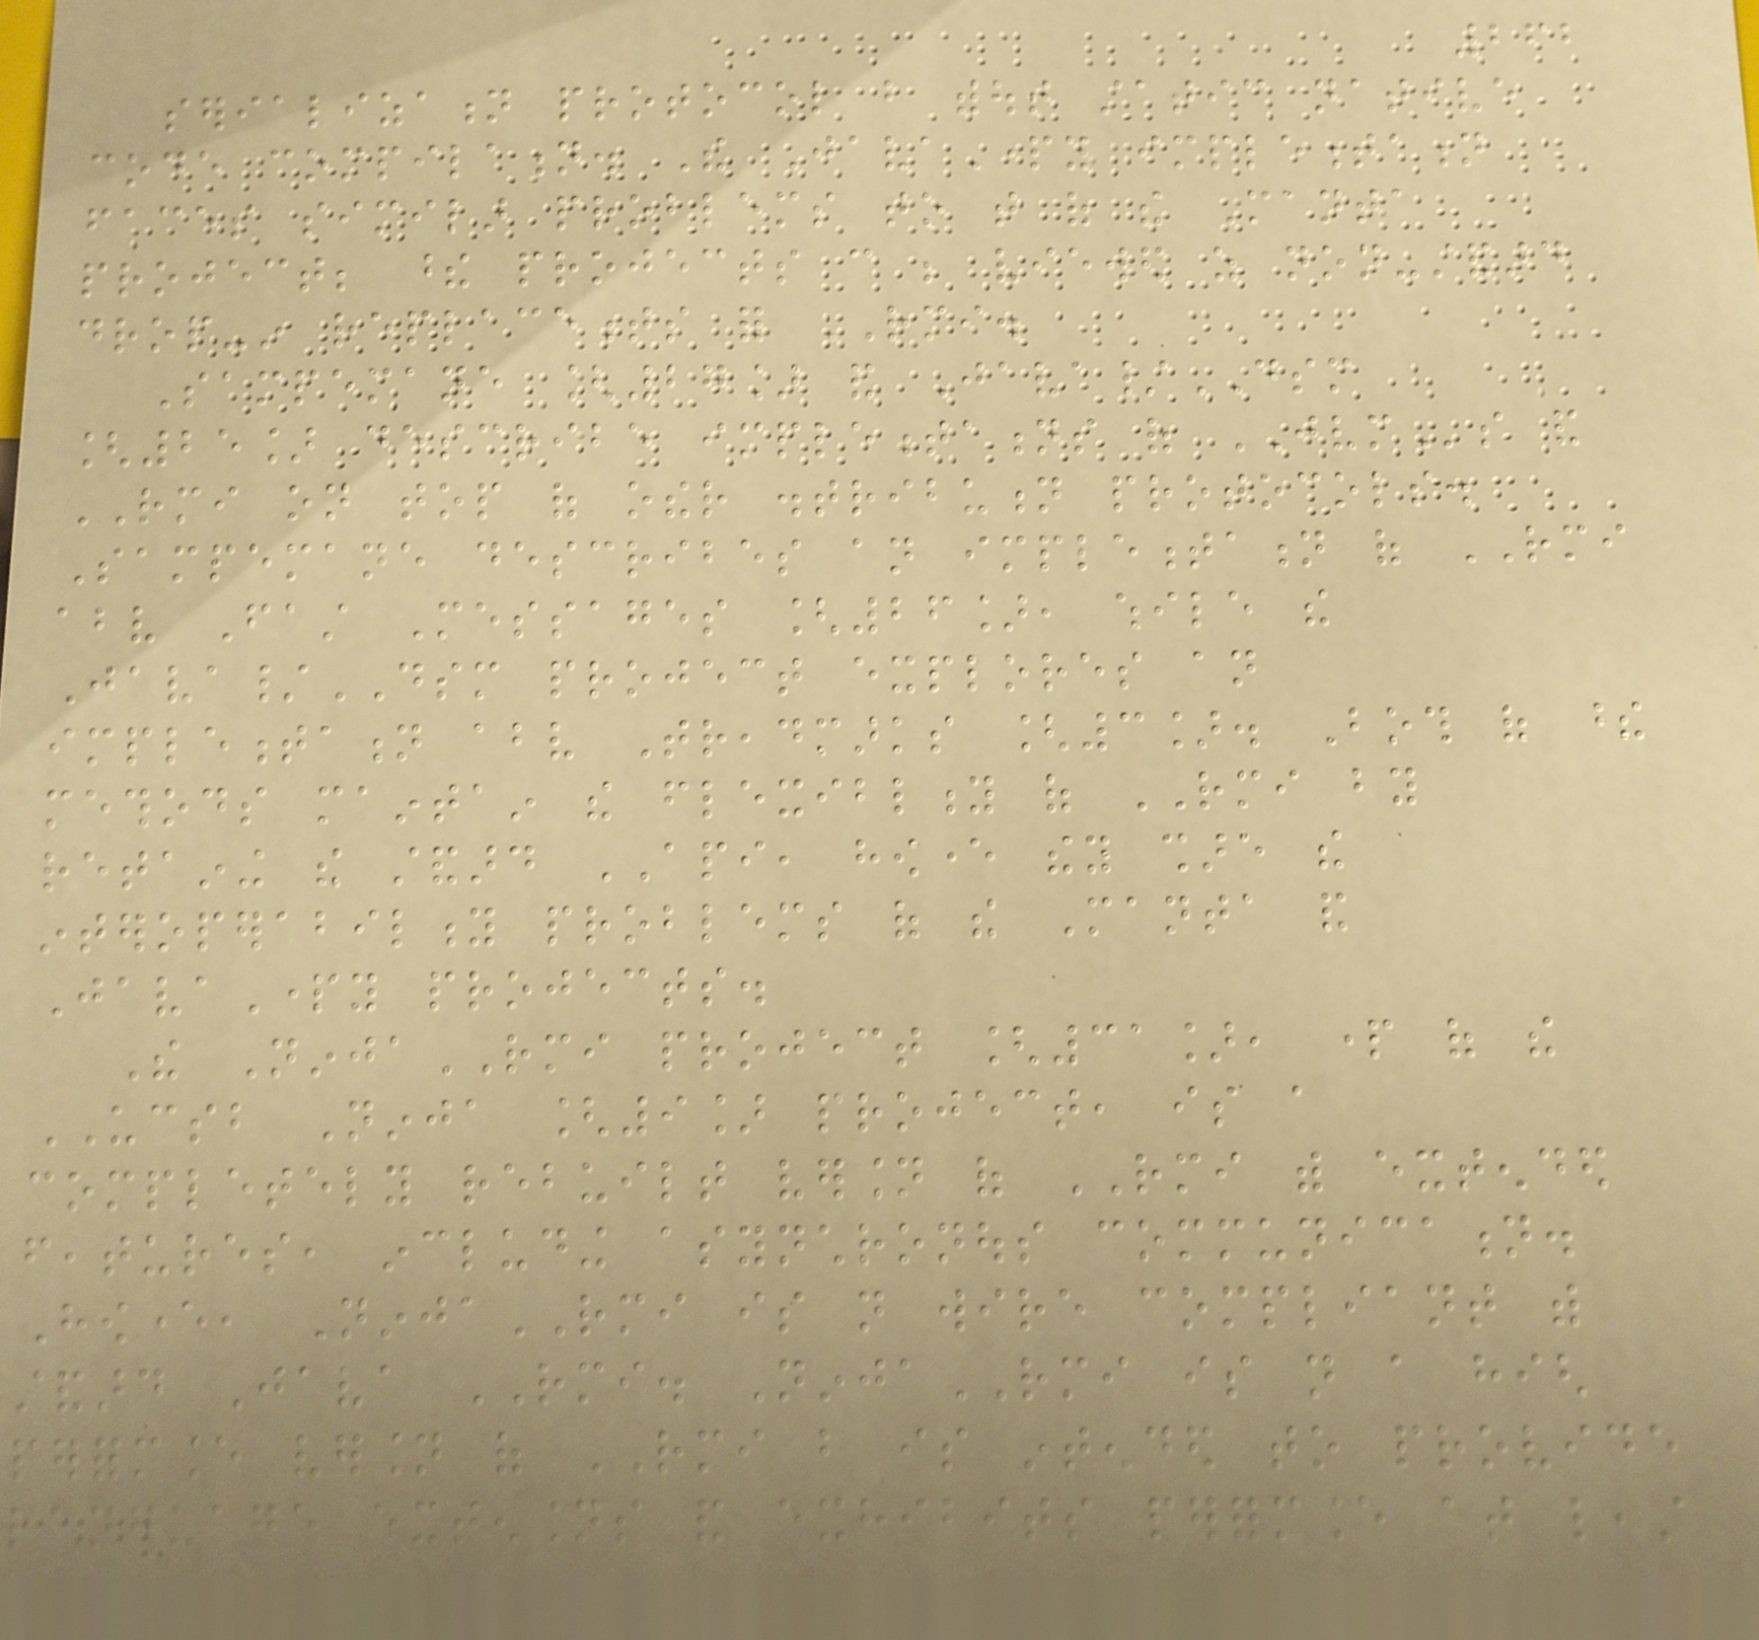262
serialization protocol but without static native
code compilation. The JavaParty implementation
faces similar problems to that of the Manta
project; these projects can be viewed as non-standard
drop-in replacements for RMI.
Sampemane [27] and Java/DSM
[25] describe implementations of JVMs and
RMI on top of other distribution protocols.
Sampemane describes an implementation of RMI
above Fast Messages [26], while the
Java/DSM project explores an
implementation above Treadmarks [3]. Both of these
methods maintain the flexiblity of RMI by
retaining the standard API, however they share the
interoperability problems of the Manta and
JavaParty projects.
The NinjaRMI project [31], part of the
UCSB Ninja [9] project, is a
completely rebuilt version of RMI with extended
features, including asynchronous communication.
However, NinjaRMI is not wire compliant with
standard Java RMI. NinjaRMI is not a high
performance version of RMI but is intended to provide
language extensions and exhibits performance at least
